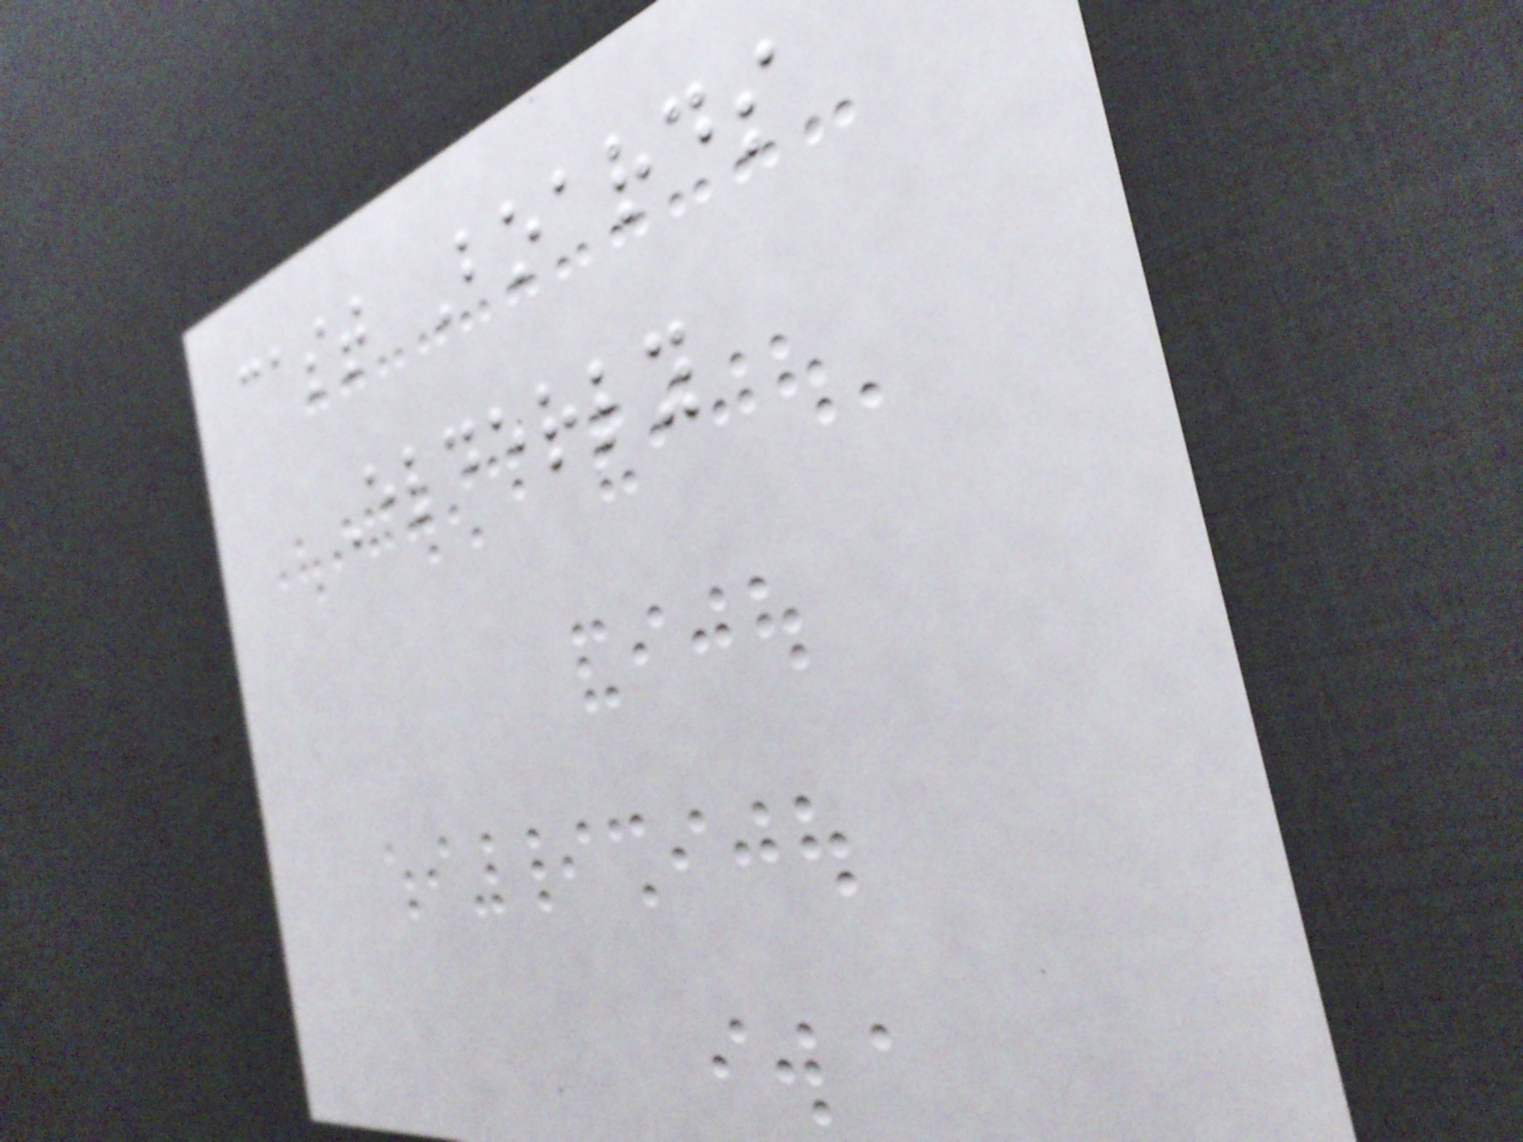cast Boards
Elderly
